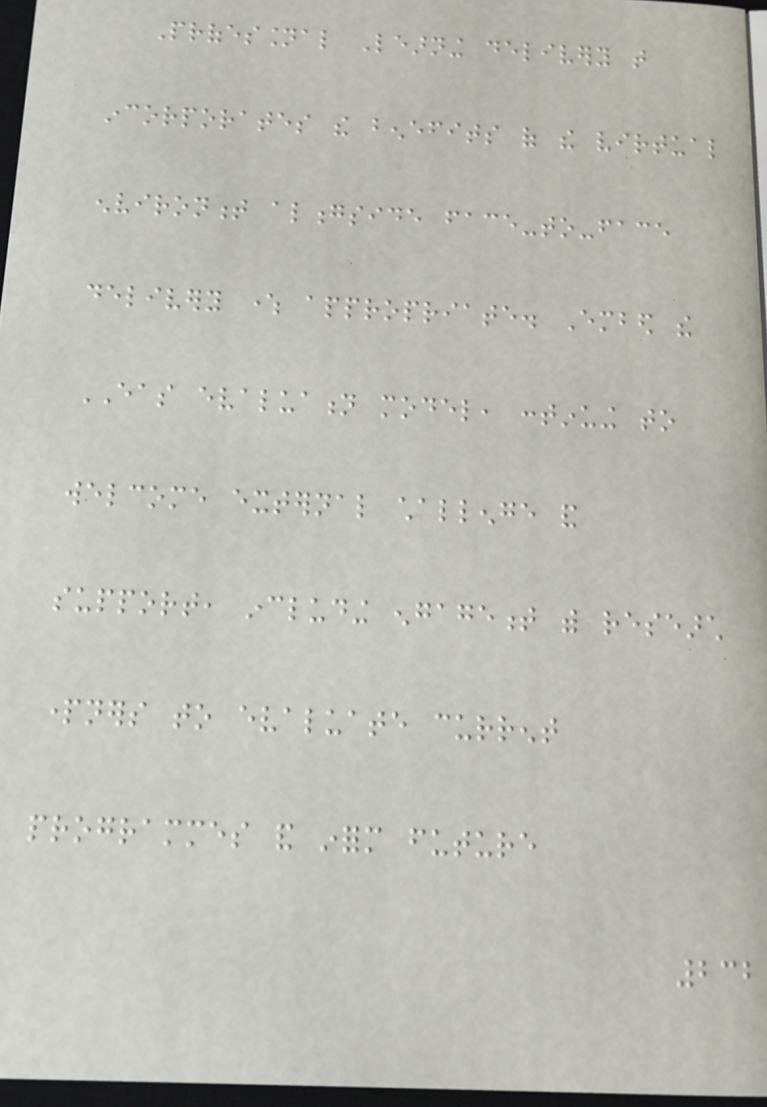Professional Learning delivery that
incorporates the benefits of the virtual
environment alongside face-to-face
delivery where appropriate. Embed the
EAS evaluation model, continuing to
welcome external challenge and
support, including engagement with research
partners to evaluate current
programmes and inform future
232
